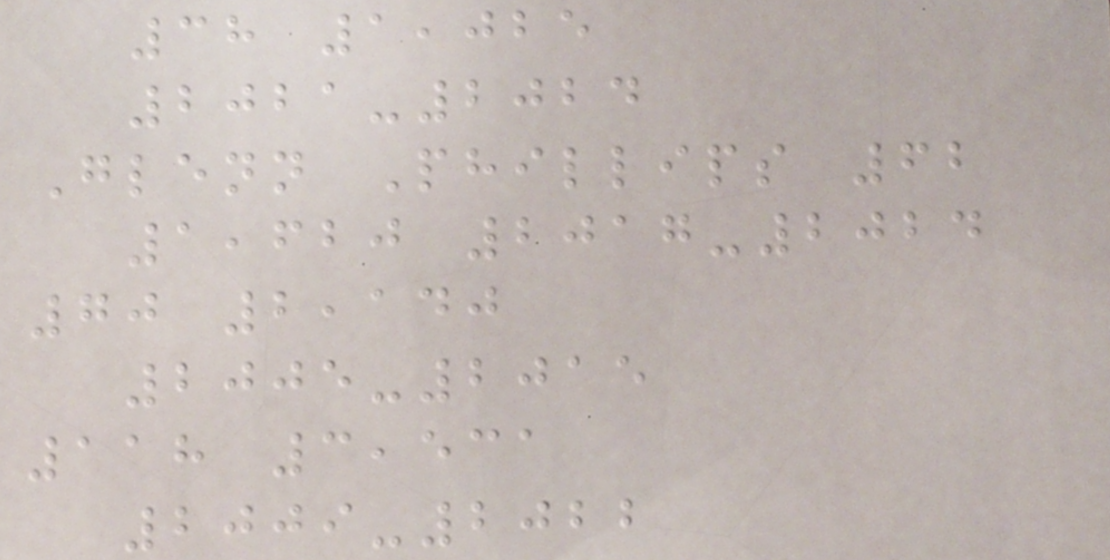38 1,025
2021-2024
Glenn Phillips 62
1,620 2017-2024
70 2,140
2005-2015
118 3,531
2009-2022
